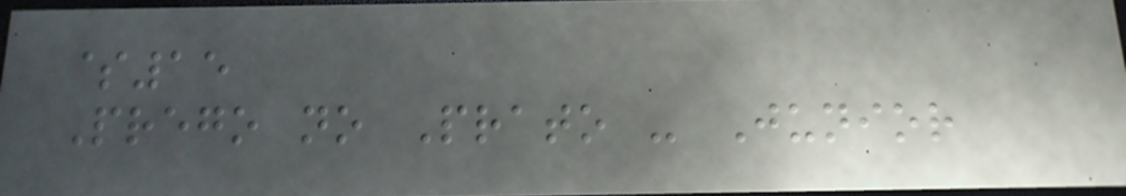$15
Prego no Prato - Junior
